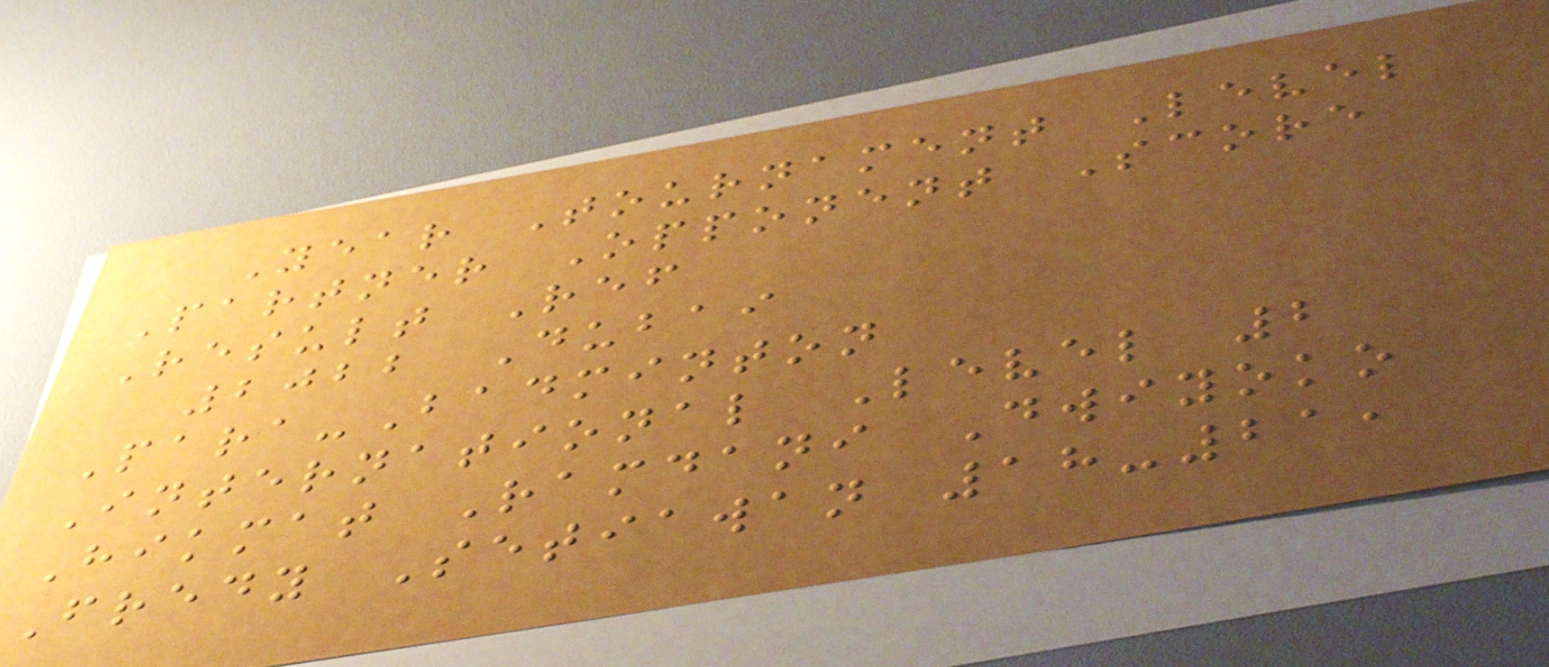Year Tournament Level
Partner Opponent Score
Result Ref
2022 Dubai
Para-Badminton
International Level 2
Hikmat Ramdani Dwiyoko
Fredy Setiawan 18-21,
